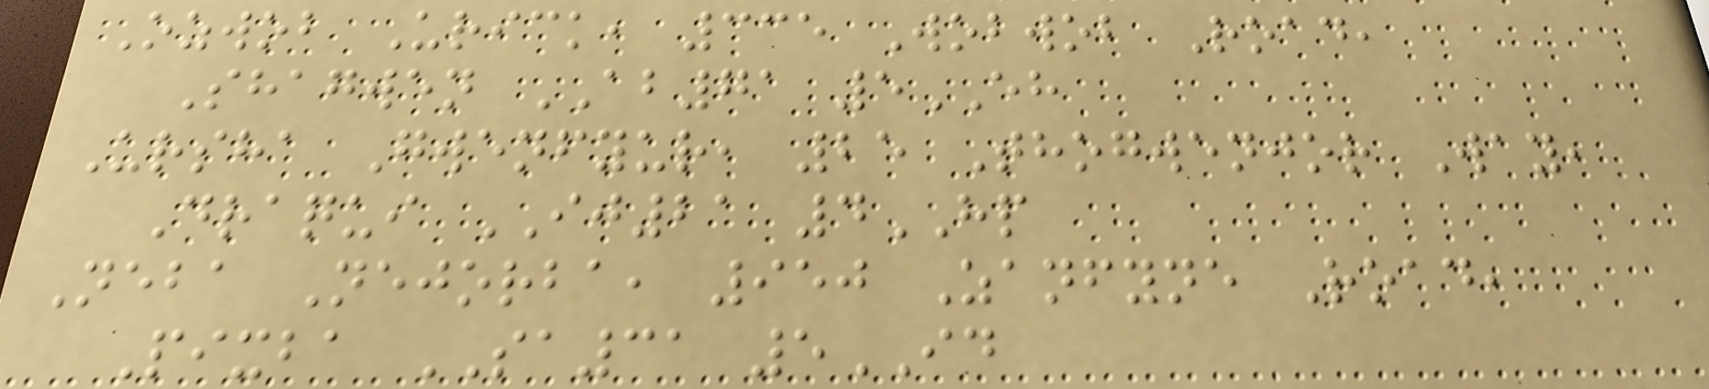Ozwob Urick, 335 Wobwob Road,
Shagwen AB71 5EH
Ursha Gwenfyur, 25 Thogwenjor Way,
Draqui IJ21 4HP
Neba Nejorba, 950 Zanfyne Road,
Pixba SA31 5ID
